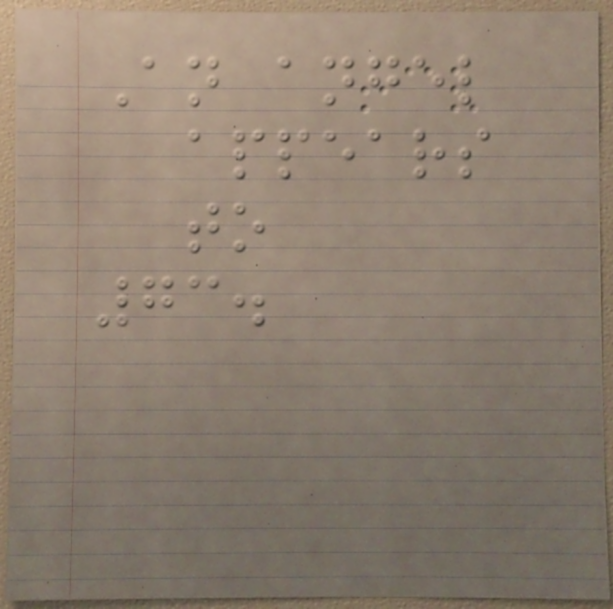An angel
appears
to
73.
